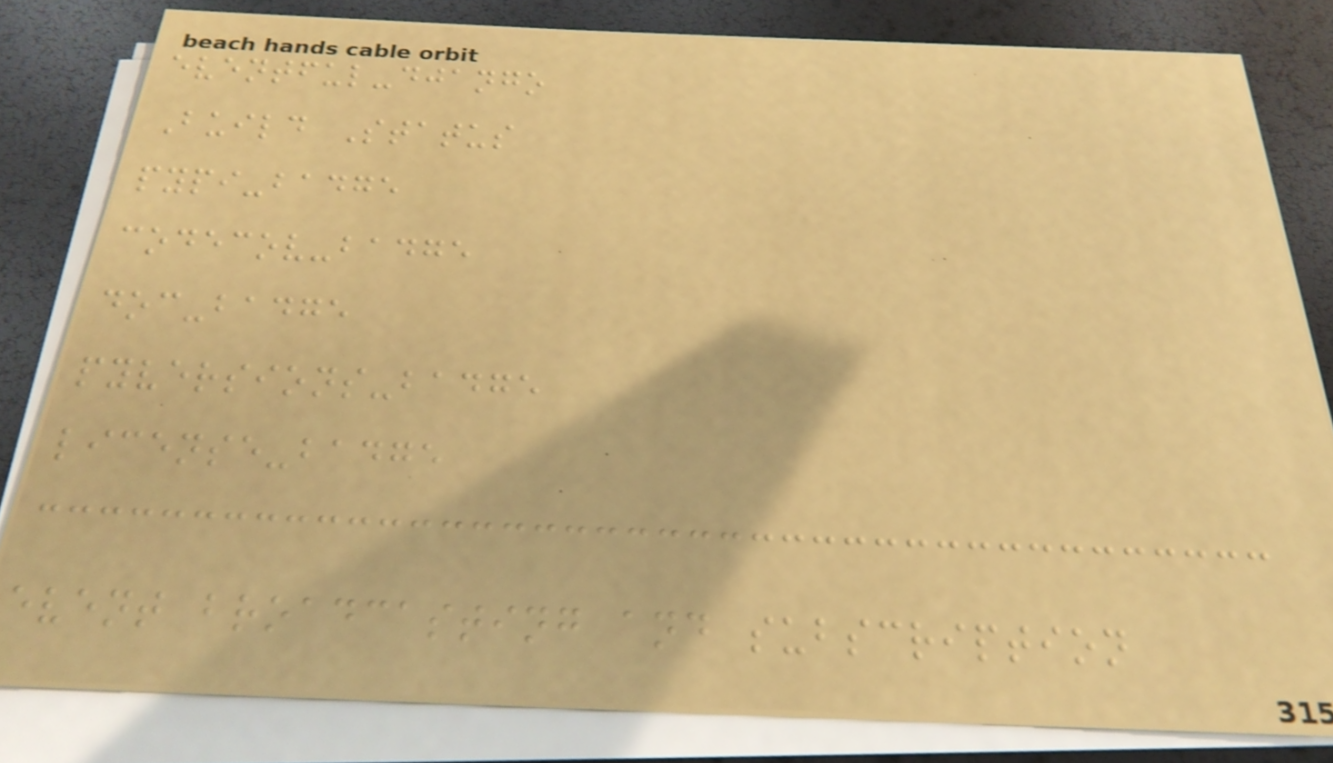eventful-django
Build Status
pypi-badge
codecov-badge
doc-badge
pyversions-badge
license-badge
event broadcasting and subscription
